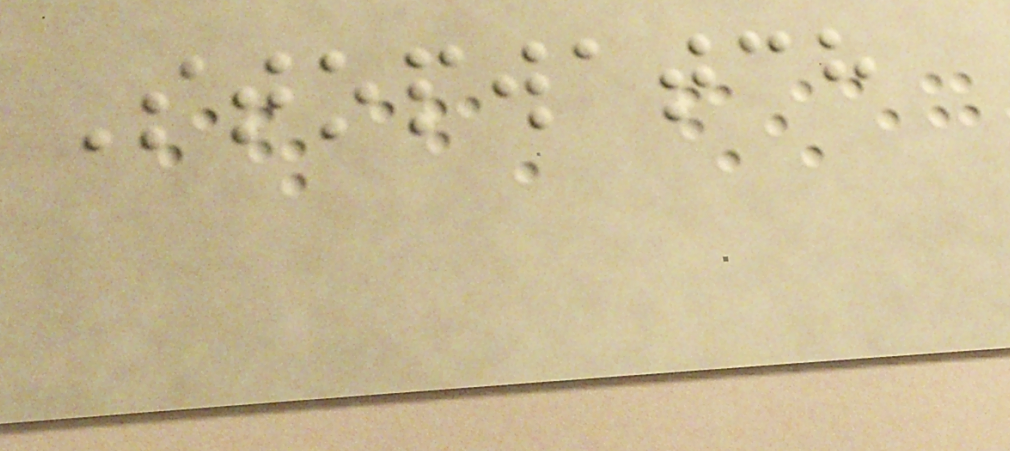Stopwatch
